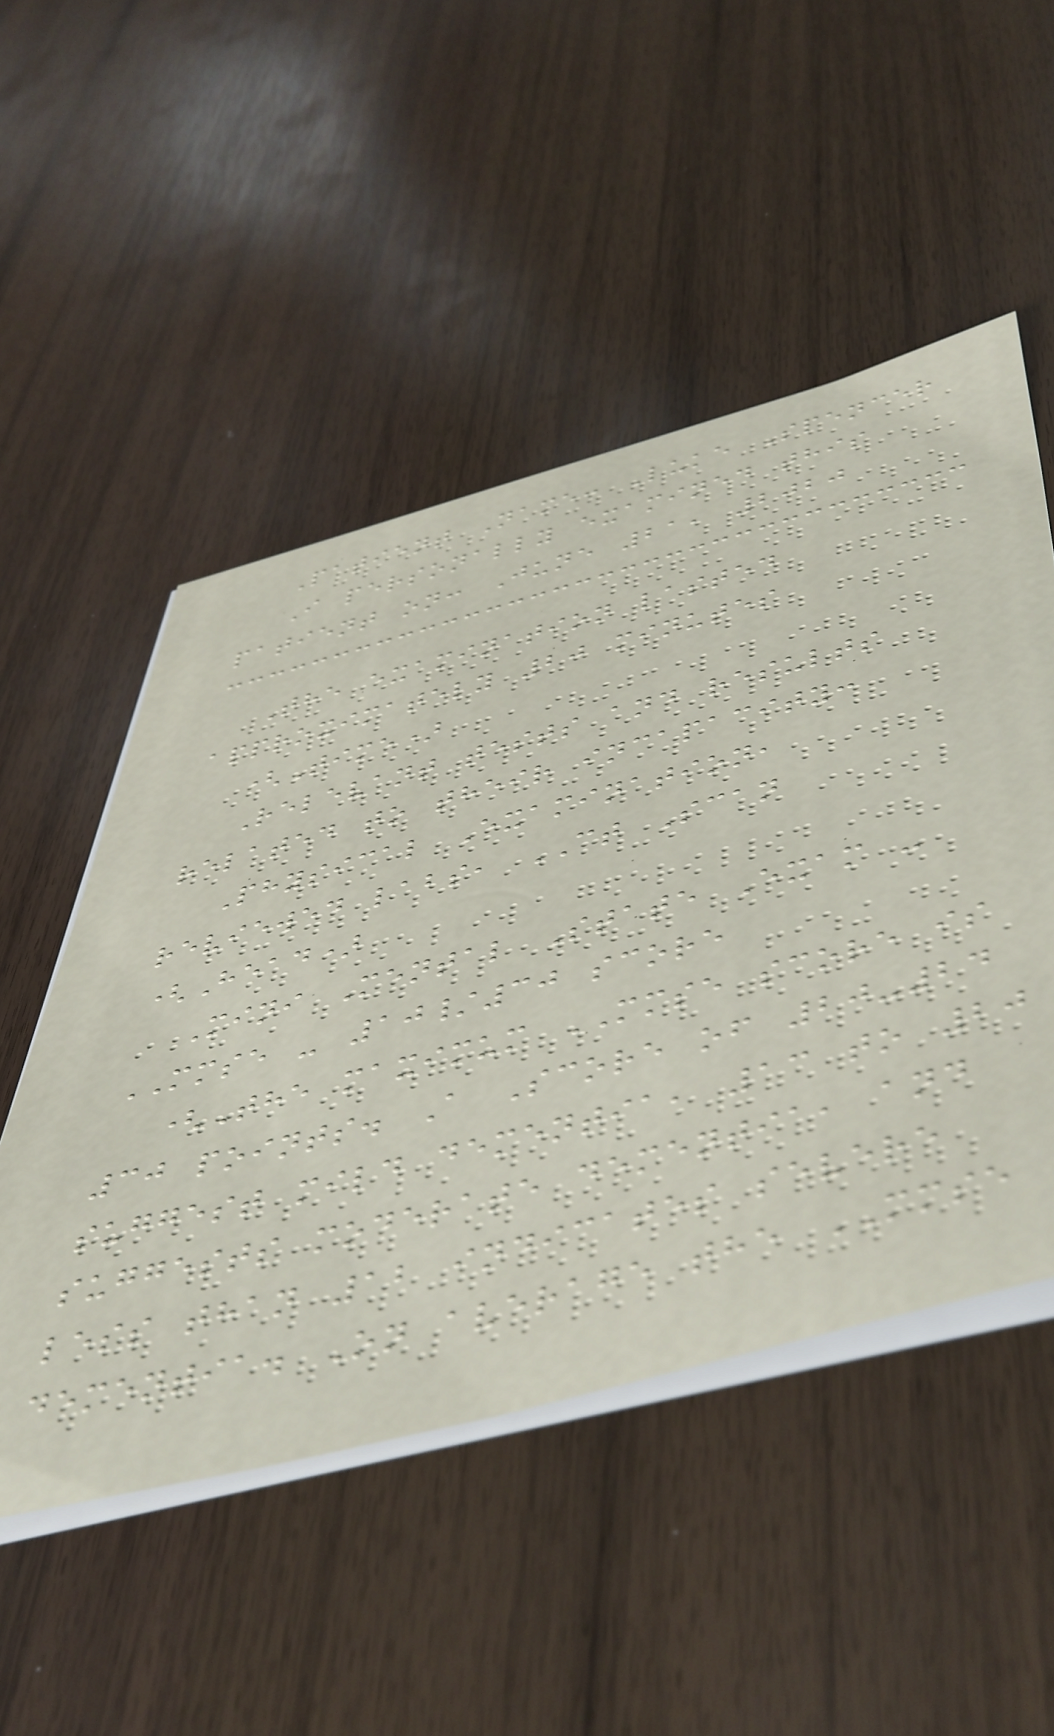Patient Name: Luke Spencer
I personally examined this
patient on: June 21, 2020
The examination lasted
approximately 20 minutes
(Time)
Relevant tests and results
related to their incapacity:
Physical Examination,
reviewed labs, CT Scan
(Head)
Mini Mental State Exam -
MMSE - 10/30 score
(The maximum MMSE score is
30 points. A Score of 20-24
suggest mild dementia, 13 to 20
suggests moderate dementia, and
less than 12 indicates severe
dementia. On average the MMSE
